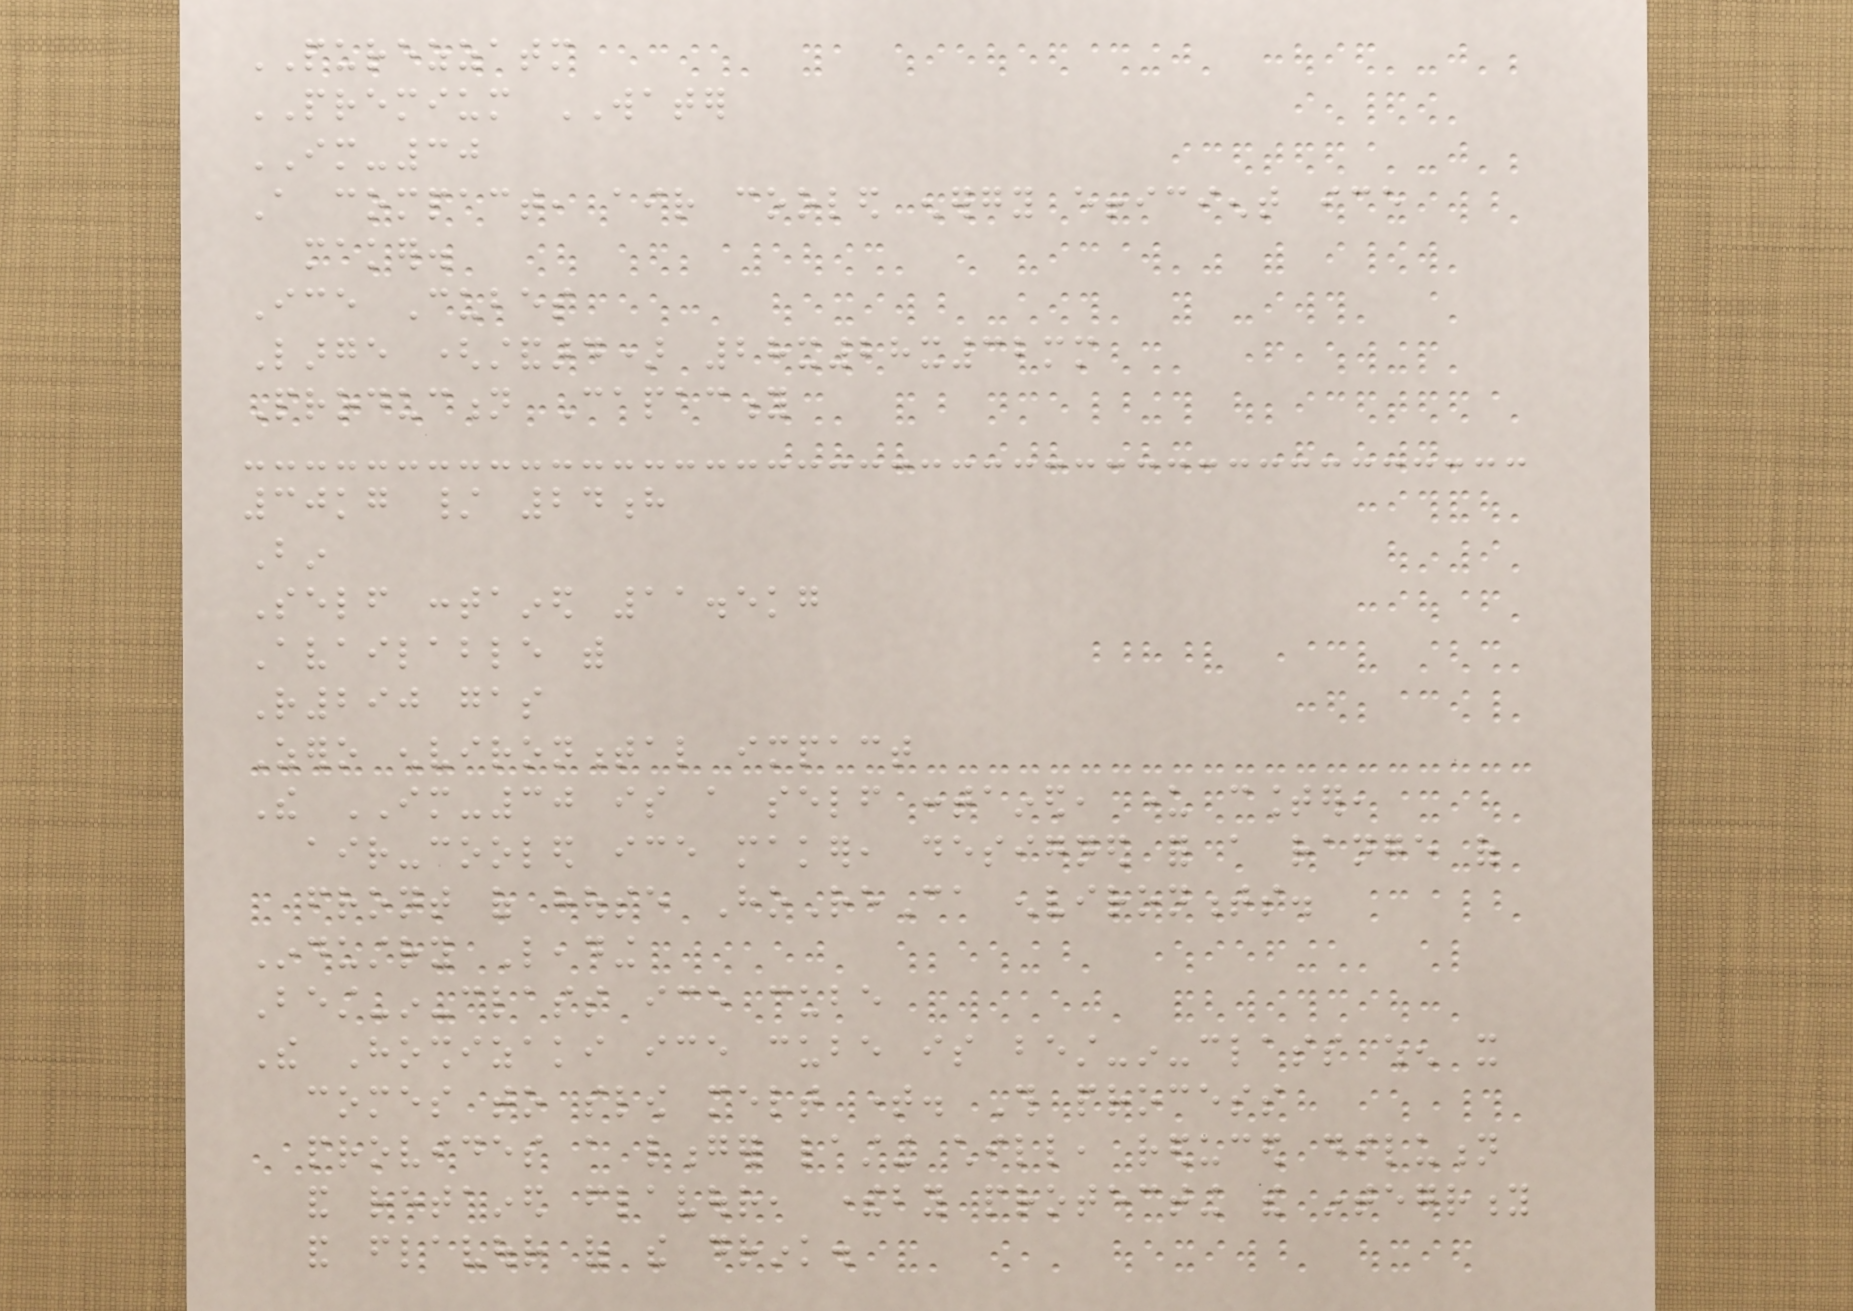PUREZZATM
PREMIUM WATER
IM-30
A compact, air cooled energy efficient ice
maker.
Ice Cubes
Large (standard) 28x28x32mm
Production Capacity
30kg / 24h
Bin
Self contained 11.5kg
Available with
R290 gas
Zero environmental impact
The IM-30 is a self contained, under counter,
air-cooled ice maker, designed for a range of
front of house HoReCa environments.
Industry Leading
Best-in-class ice cube
The Hoshizaki ice cube is best-in-class when it
comes to slow melt time. This process
provides a longer lasting chill, reduced dilution
and retained flavour, thereby protecting the integrity
and flavour of the drink.
